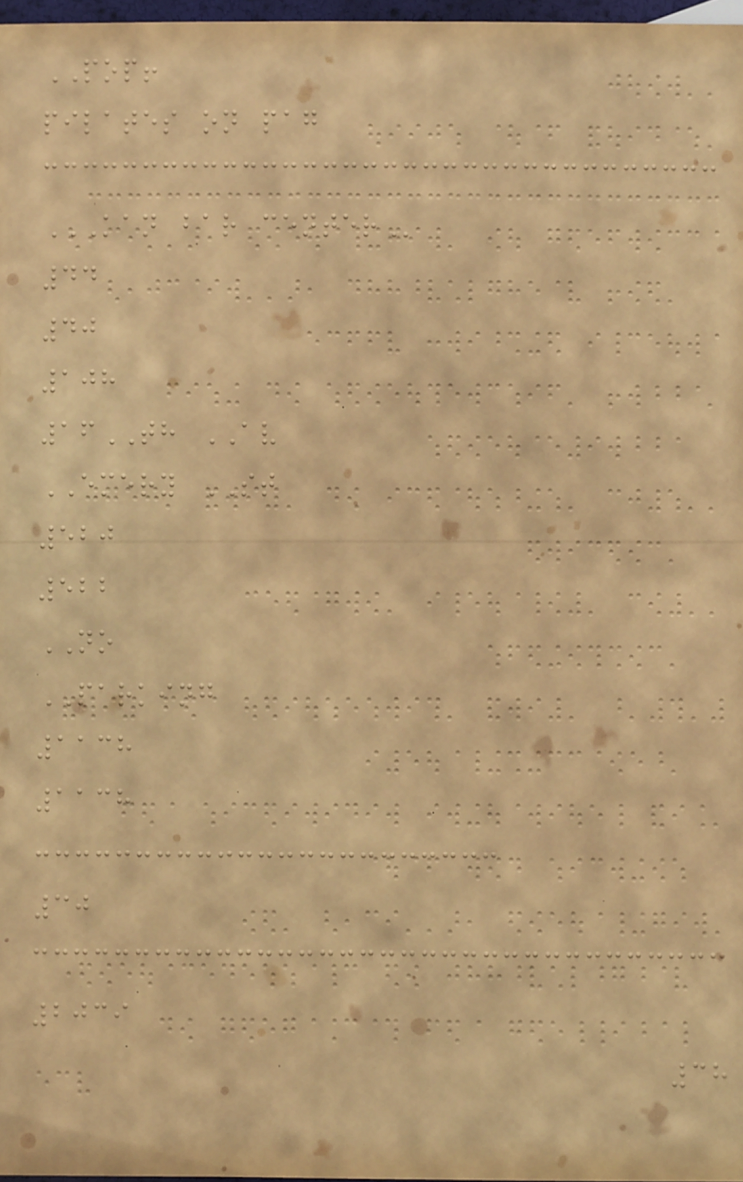POP!
pilates on pag
KAN BAR CENTER
44
40
108
16TH AV
EMERY ST
520
522
NO
PARKING
1138
1138
30
2039
38
